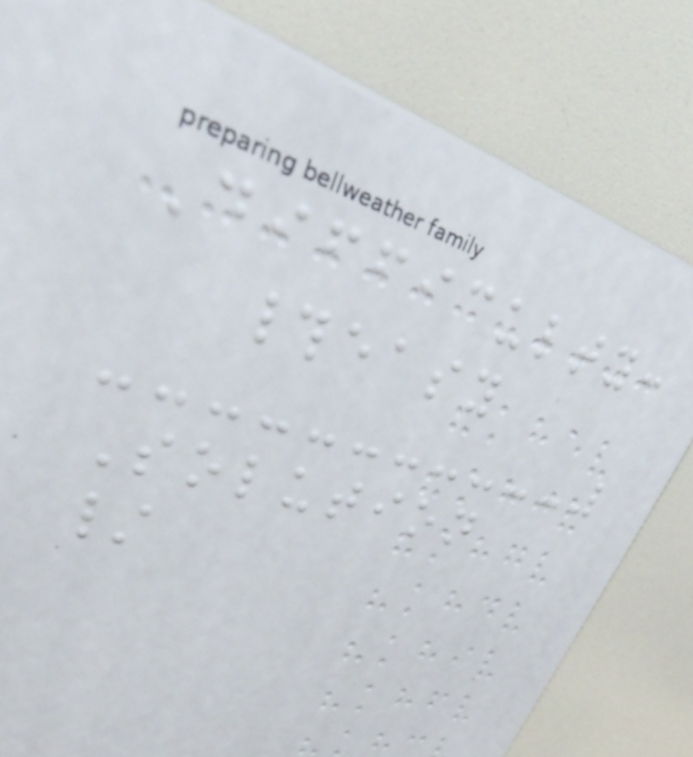Difficulty:
#easy
Solution
/
